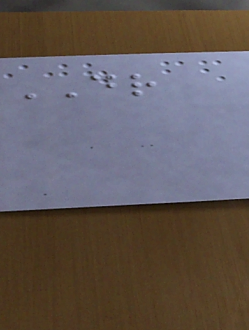DR
